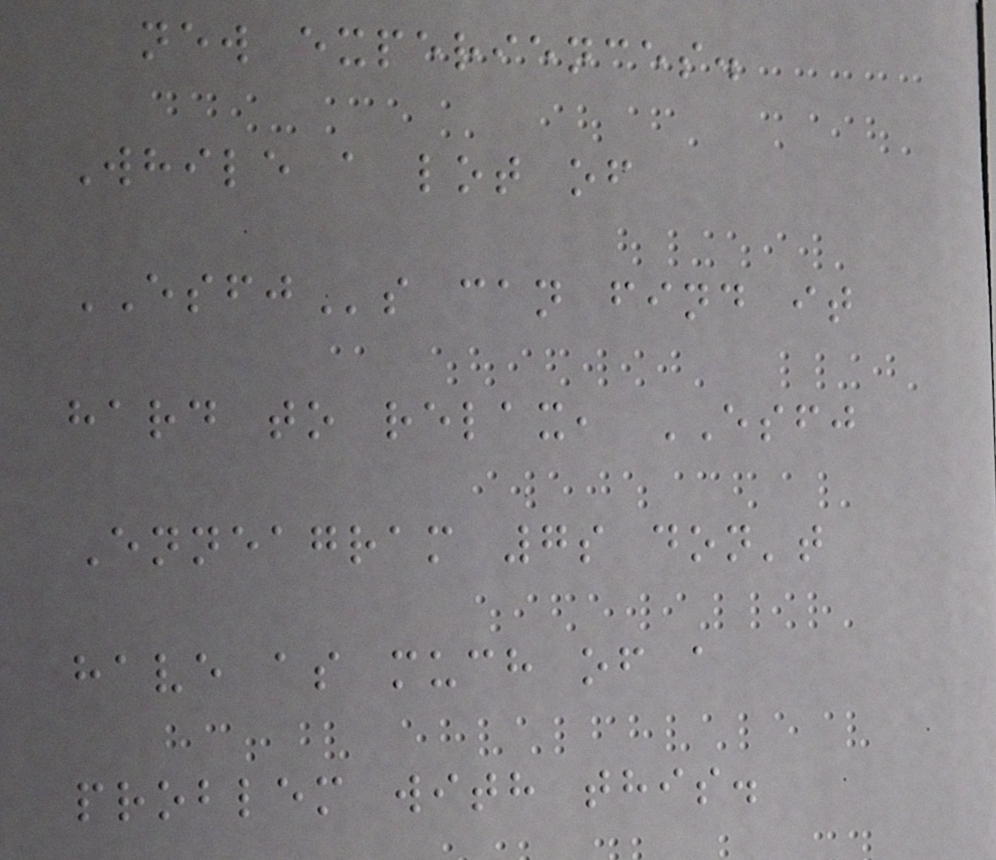new experiences.
While a lot of
ESFJs can find it
hard to relax, ESFJ
Enneagram 7s don't
have as much of a
problem with this.
